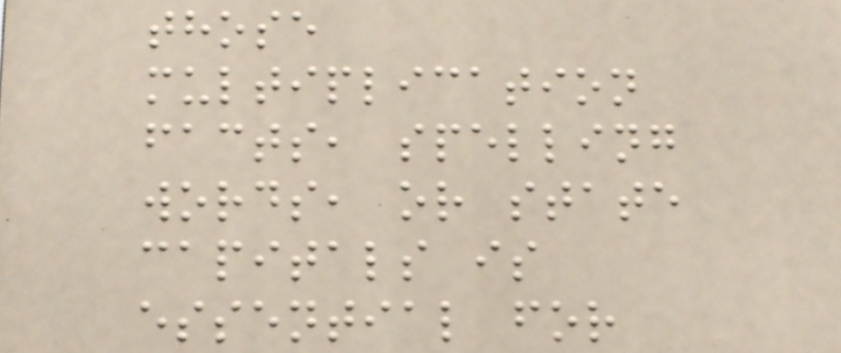those
multiplication
facts, spelling
words, or state
capitals is
essential for
